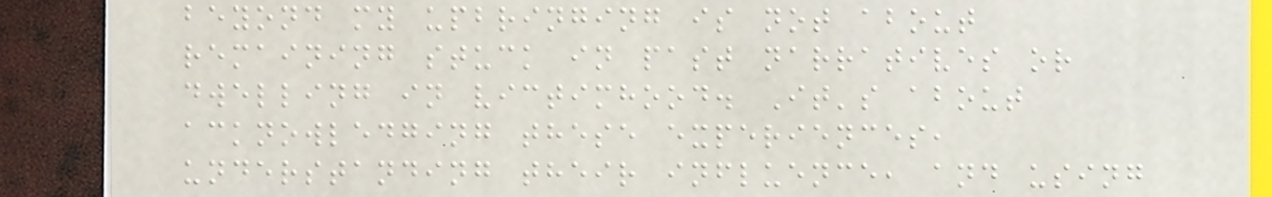beyond my upbringing is not about
remaining stuck in past narratives or
dwelling in victimhood. It's about
acknowledging these experiences,
understanding their influence, and using
